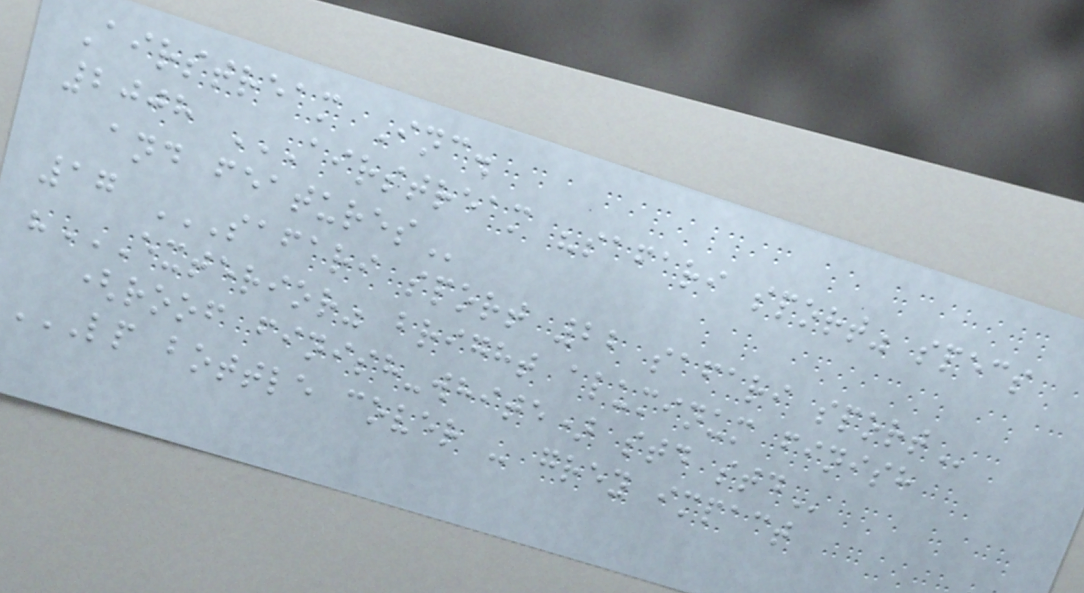Airstream Inc.
2008 AIRSTREAM "SAFARI SPORT" SPECS
AND FEATURES
17 SAFARI SPORT 22 SAFARI SPORT
"EXTERIOR" BRIGHT ALUMINUM FINISH
(ROOF FINISH-WHITE) STD STD
LP BOTTLE COVER - GREY IMPACT
